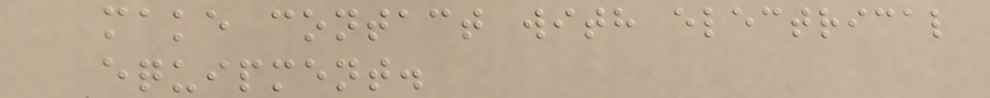make contact with electrical
equipment.
